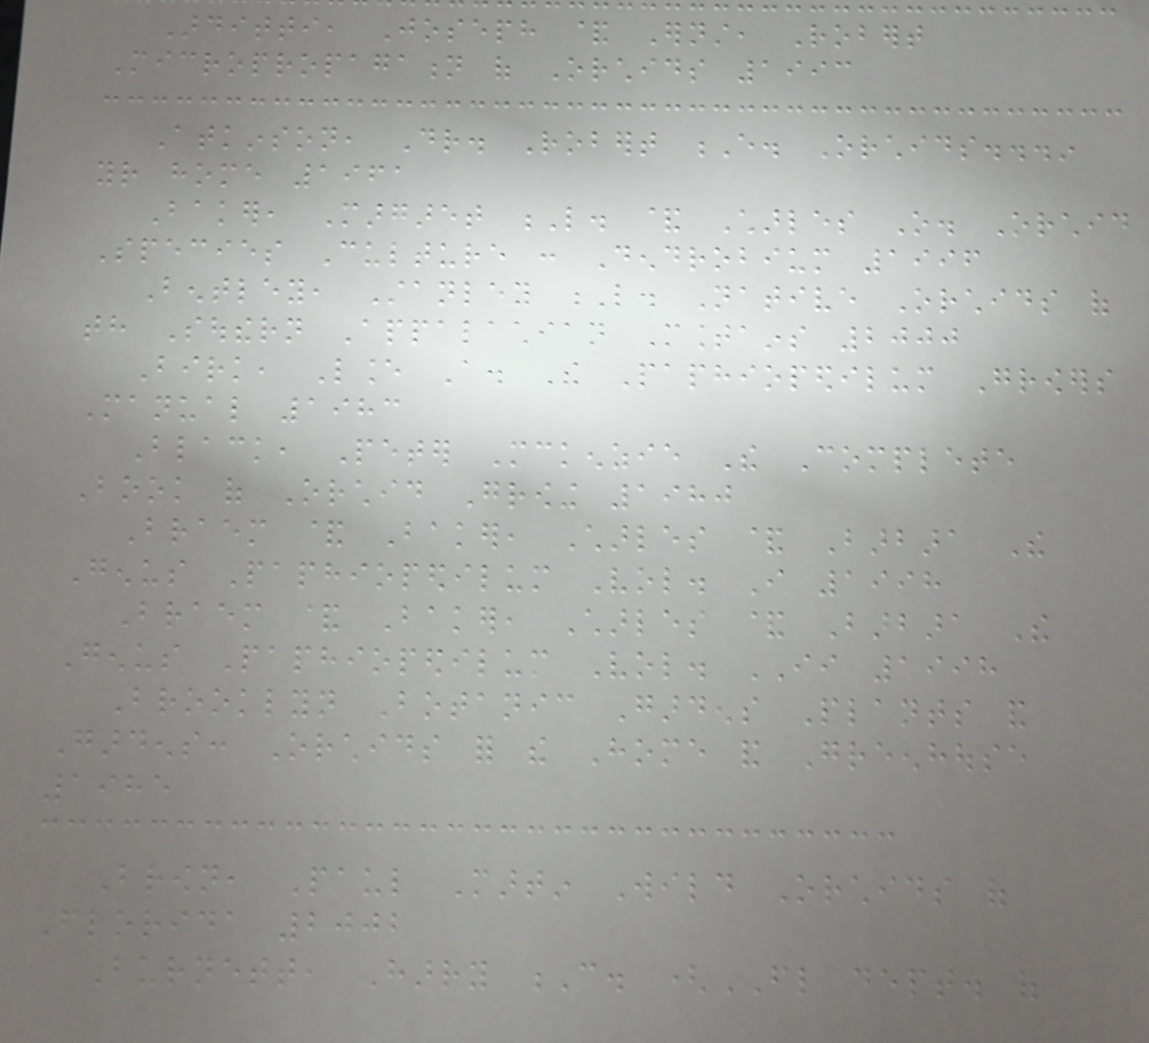Arditti, Joseph & Ernst, Robert
Micropropagation of Orchids 1993
Atkinson, Dr. Robert E. Orchids...in
your home 1961
Baker, Margaret L. & Charles O. Orchid
Species Culture : Dendrobium 1996
Bentley, Stanley L. Native Orchids of
th Southern Appalachian Mountains 2000
Birk, Lance A. The Paphiopedilum Growers
Manual 1983
Black, Peter Mckenzie The Complete
Book of Orchid Growing 1980
Braem & Baker, Charles & Barbara The
Genus Paphiopedilum Vol. I 1998
Braem & Baker, Charles & Barbara The
Genus Paphiopedilum Vol. II 1998
Brooklyn Botanic Gardens Plants and
Gardens: Orchids for the Home and Greenhouse
1985
Brown, Paul Martin Wild Orchids of
Florida 2002
Burnett, Harry C. (FL dept. of
